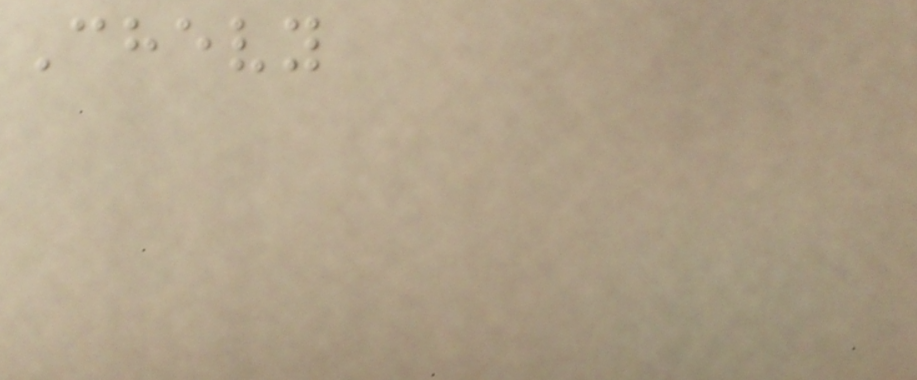Chevy
